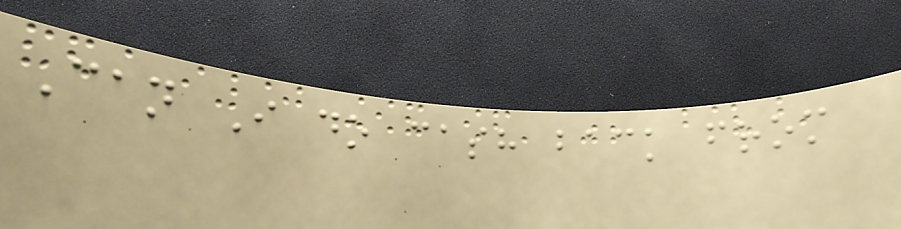Can I do cash back from
